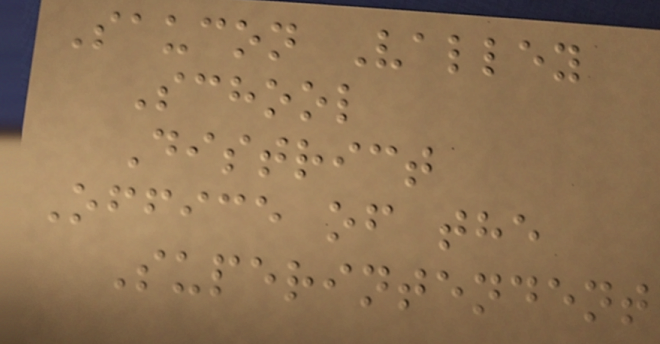Saucon Valley
School
District
Office of the
Superintendent
